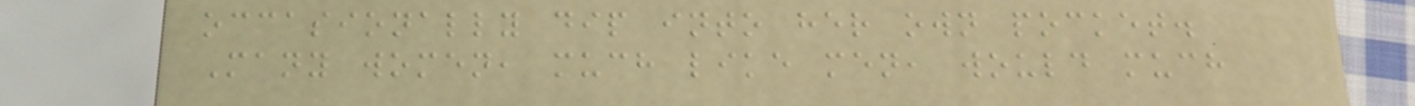occasionally dip into her own pocket.
Many women, much like men, would much
